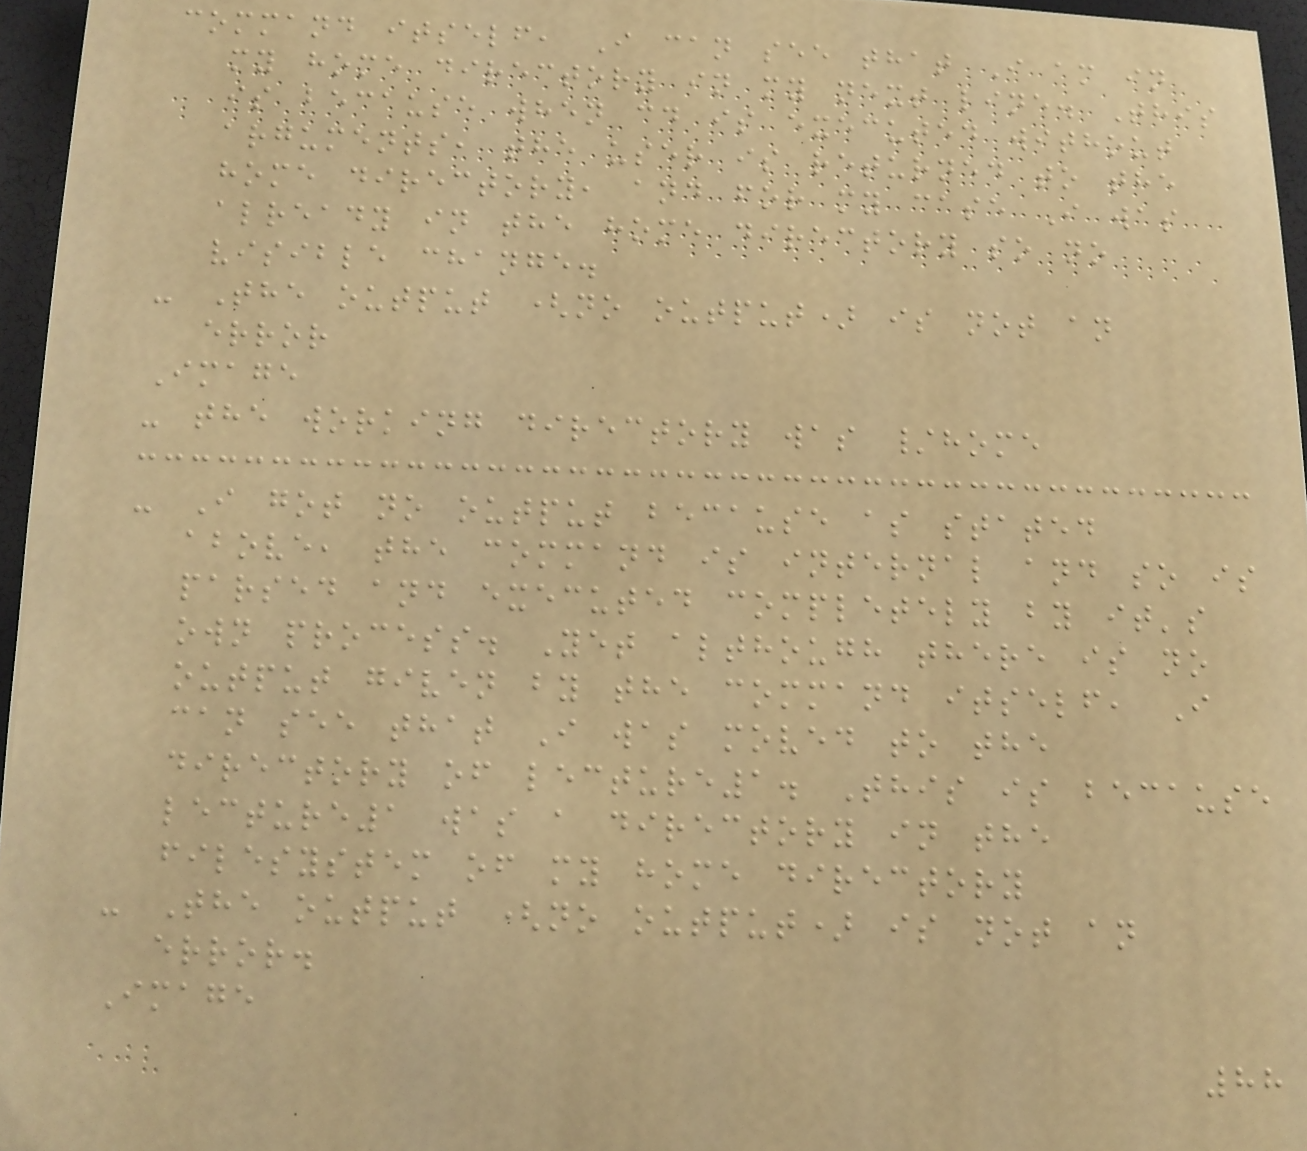command itself, I can see that I am in
my home directory in my next line. This
is because when cd is executed without
arguments, the user is returned to the
home directory, and for my case I was
already in the home directory so no
visible change.
- The output (no output) is not an
error
Image
- the working directory was /home
- I got no output because as stated
above, the command is internal and so is
parsed and executed completely by it's
own process. Yet although there is no
output given by the command itself, I
can see that I was moved to the
directory of lecture1. This is because
lecture1 was a directory in the
filesystem of my home directory
- The output (no output) is not an
error.
Image
88
